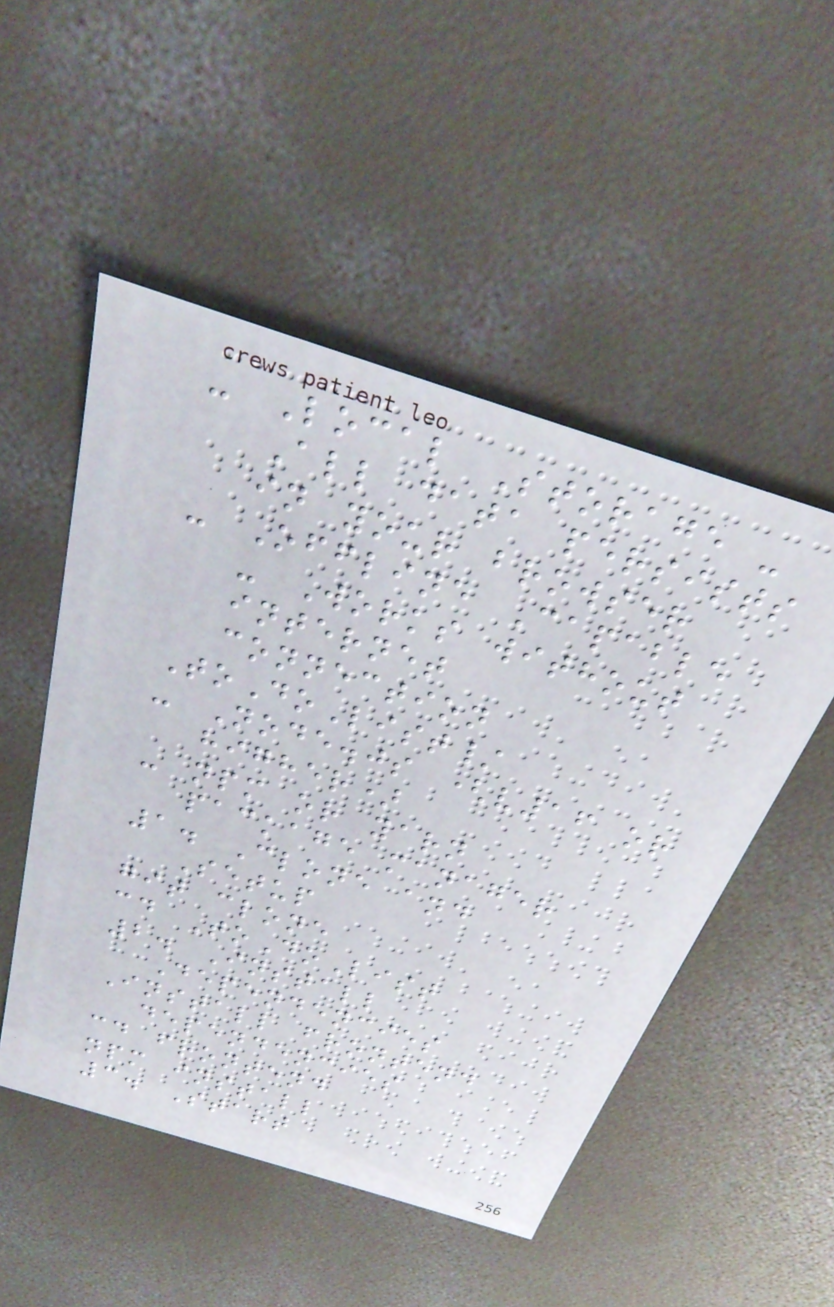- Local Storage -
All data persists
in your browser
- Offline Capable
- Works without
internet
connection
ToDoList/
- Node.js (v16 or
higher)
- npm or yarn
package manager
1. Clone and
Setup
git clone
cd ToDoList
2. Install
Dependencies
Install frontend
dependencies
cd frontend
npm install
3. Start
